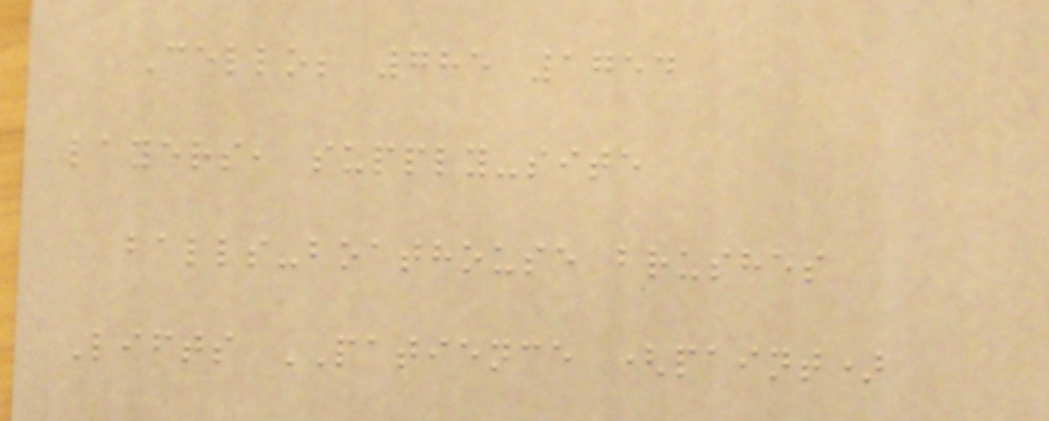Cello; 785 1754
layers, supply-site
balls-boathouse brushes
Lifts PATIENCE (paint)
